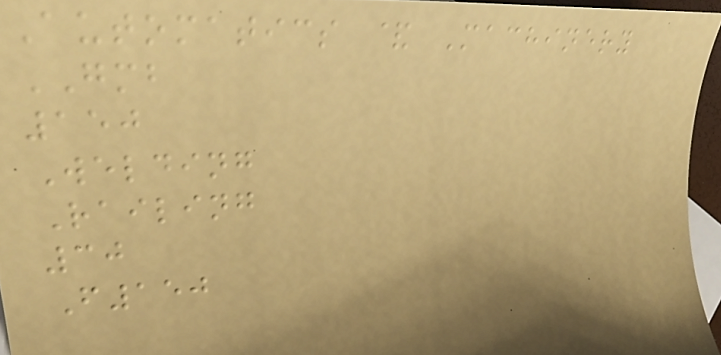Automatics & Machinery
GMB
150
Welding
Railing
30
F150
